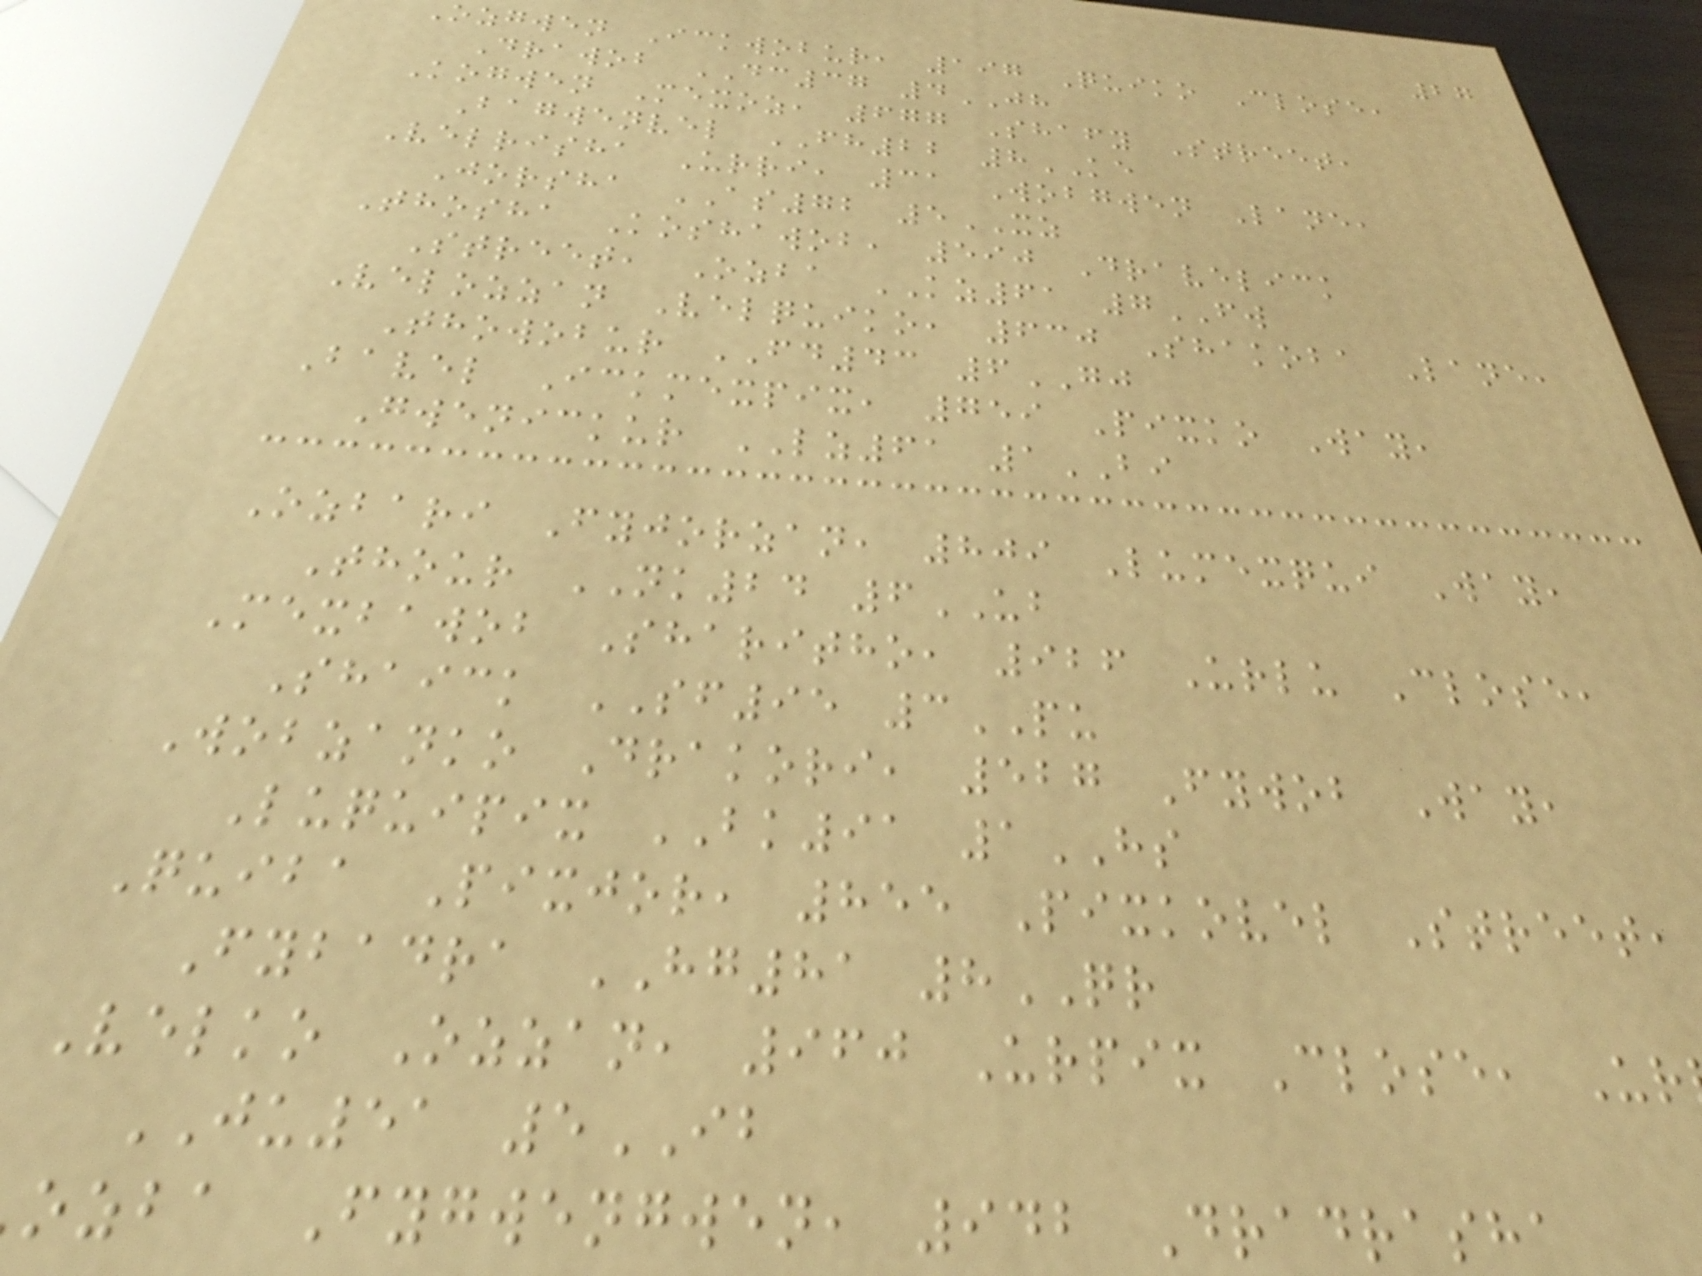27
ozgwen Ickwobur, 197 Quiko Close,
Drawob DC37 4JH
Kogwen Mexoz, 677 Shafy Street,
Bagwenvel FH22 8KE
Velrisha Urri, 31 Wobgwen Lane,
Jorsha AS72 5XZ
Thosha Koshawob, 590 Dravelick
Street, Ozba KZ61 7FW
Velozzan Velquiko, 630 Shakoba Lane,
Thowobur FD43 6GJ
Bavel Ickmexpix, 759 Pixko Way,
Gwenickur LZ61 1BI
Ozbari Fyjorzan, 809 Lumexqui Way,
Thour NK24 6UB
Mexbawob Sharitho, 926 Urlu Close,
Shaick SF95 3PU
Wobzanko Drakori, 527 Fywob Way,
Luquipix BK91 1HS
Quiba Pixjor, 855 Pixkovel Street,
Fybadra HG81 8QR
Velko Ozzan, 960 Urpix Close, Ur
JU51 5IB
ozba Fygwengwen, 942 Dradrasha
